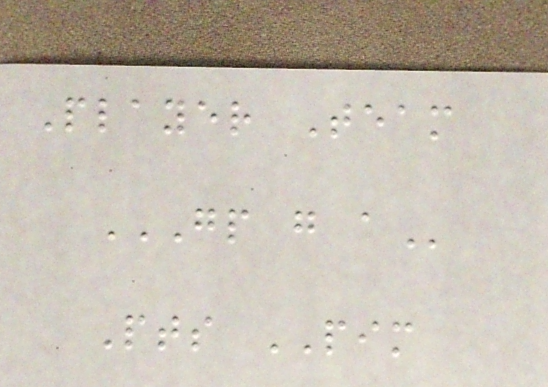Player Team
GP G A
Pts PIM
